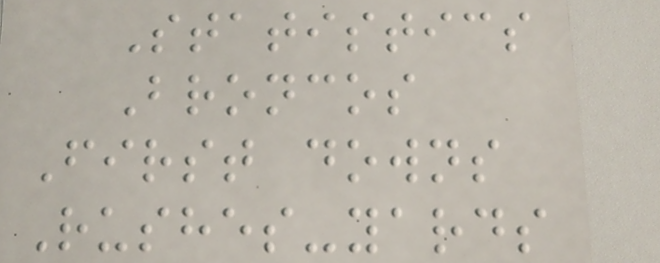Statistics
Broncos
First downs
Rushes-yards
